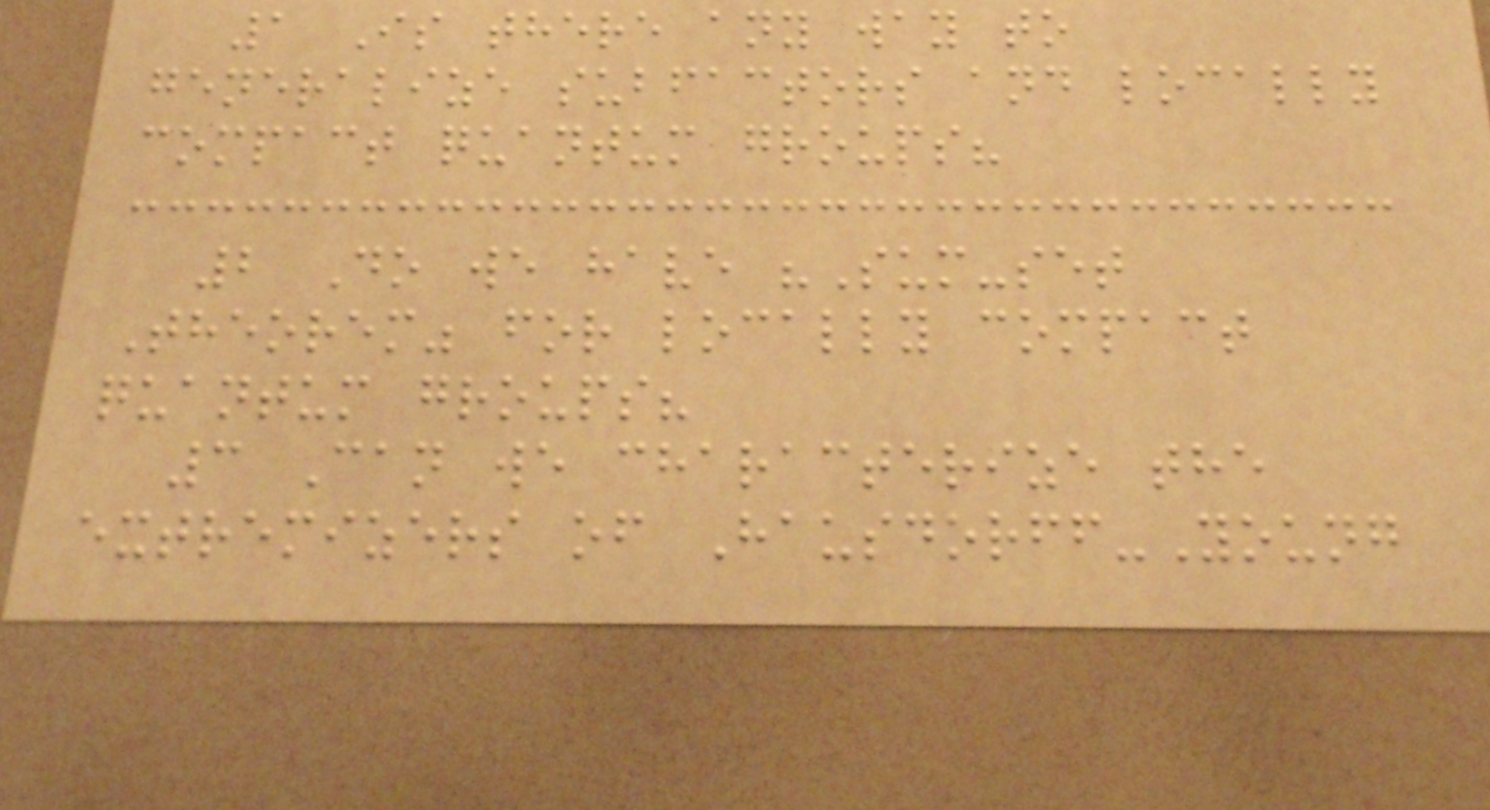1 Is there any way to
generalize subfactors and locally
compact quantum groups?
2 Do we have "Sum-set
Theorem" for locally compact
quantum groups?
3 Can we characterize the
extremizers of Hausdorff-Young
